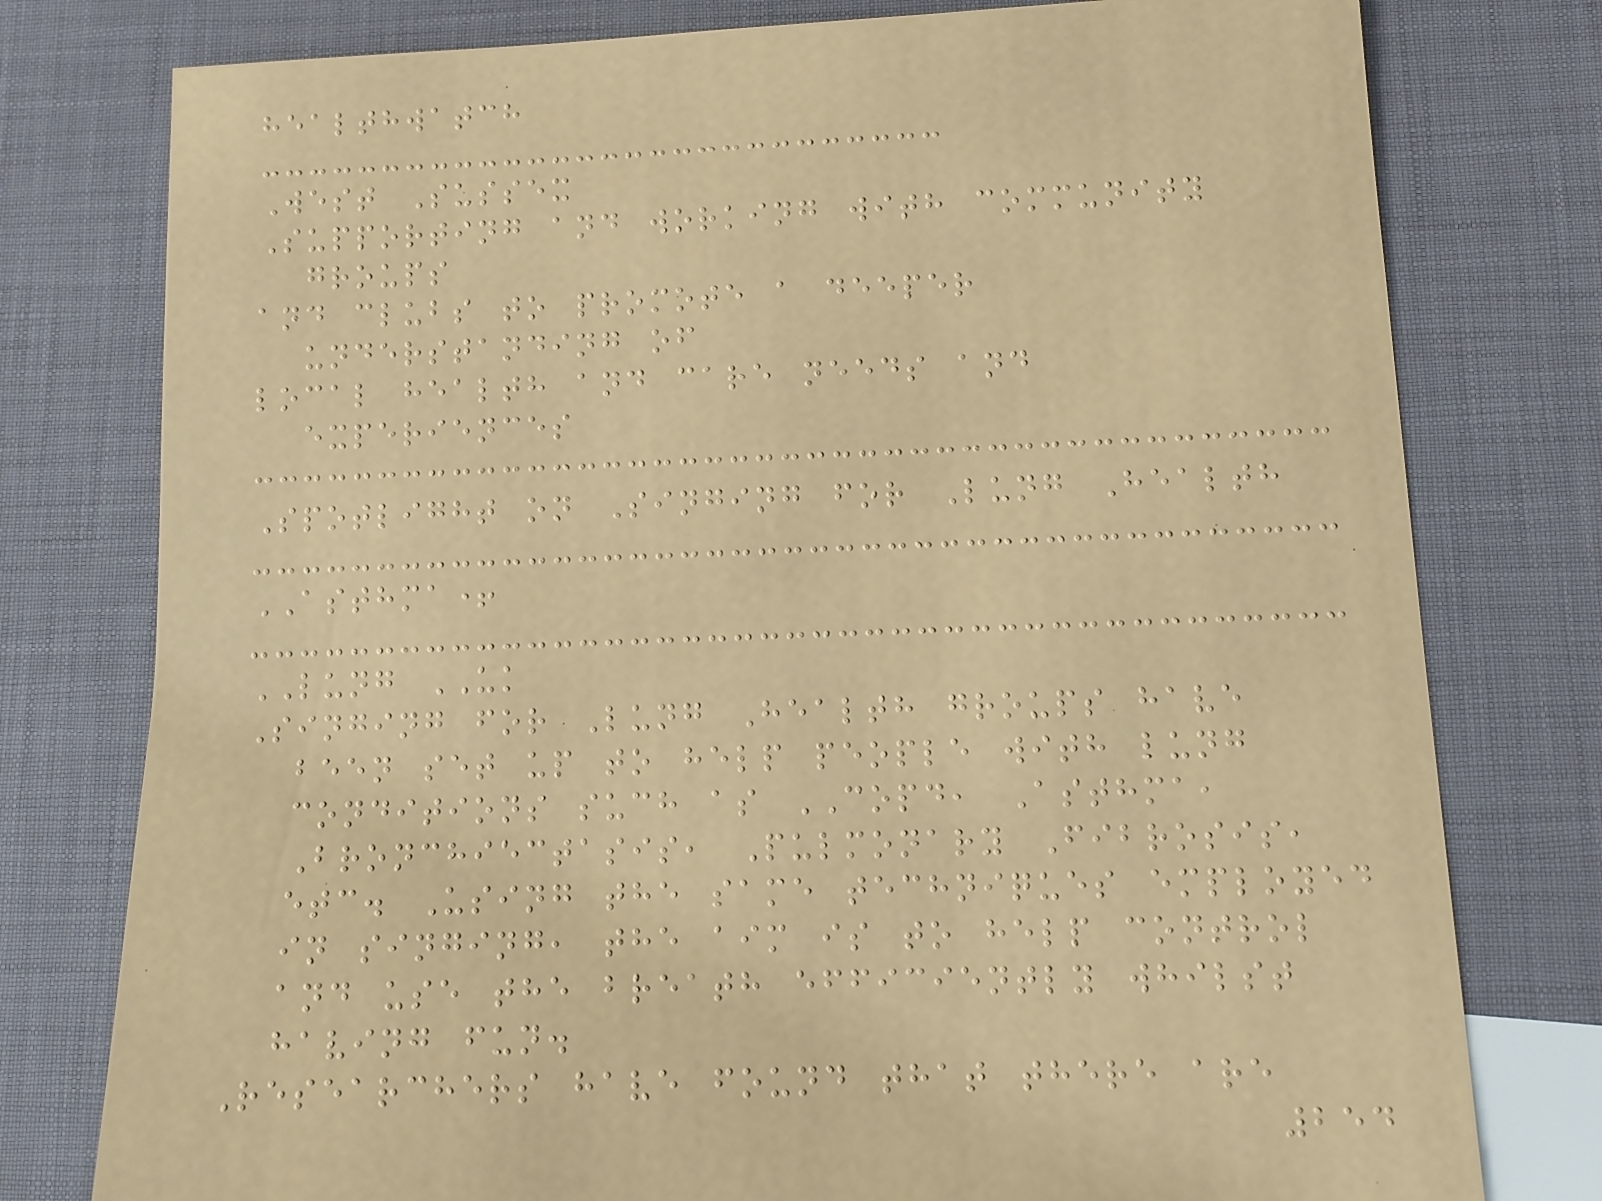healthwatch
West Sussex
Supporting and working with community
groups
and clubs to promote a deeper
understanding of
local health and care needs and
experiences
Spotlight on Singing for Lung Health
ASTHMA+
LUNG UK
Singing for Lung Health groups have
been set up to help people with lung
conditions such as COPD, Asthma,
Bronchiectasis, Pulmonary Fibrosis,
etc. Using the same techniques employed
in singing, the aim is to help control
and use the breath efficiently whilst
having fun.
Researchers have found that there are
254
